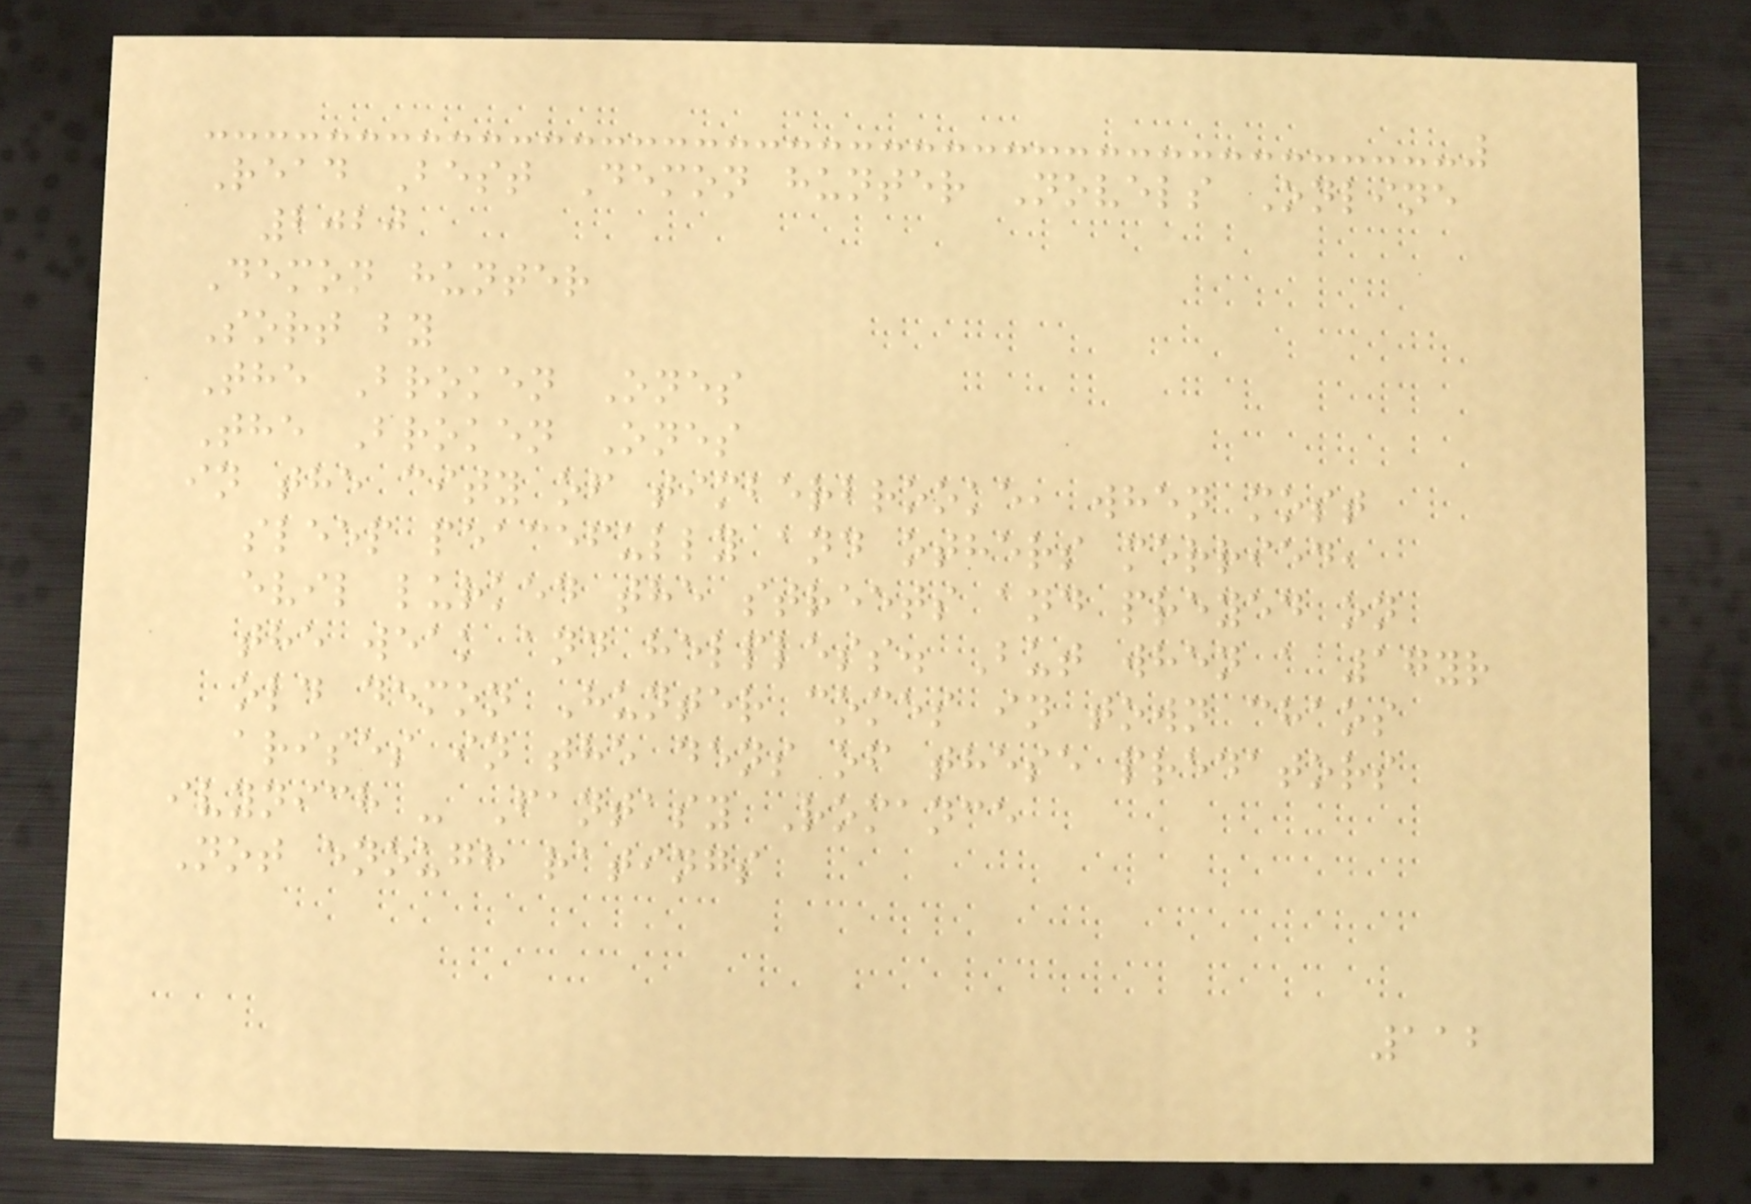Read Best Demon hunter Novels Online
2020
Demon hunter
Sort by
The Broken Ones
The Broken Ones
in the city of timberbrooke, when most
sleep peacefully and others merried,
evil lurked the streets and preyed on
the weak and helpless. But when a 17yr
old demon Hunter comes in town chaos
arises in the dens of these predators
ivynich - Fantasy Romance
Not enough ratings
112
